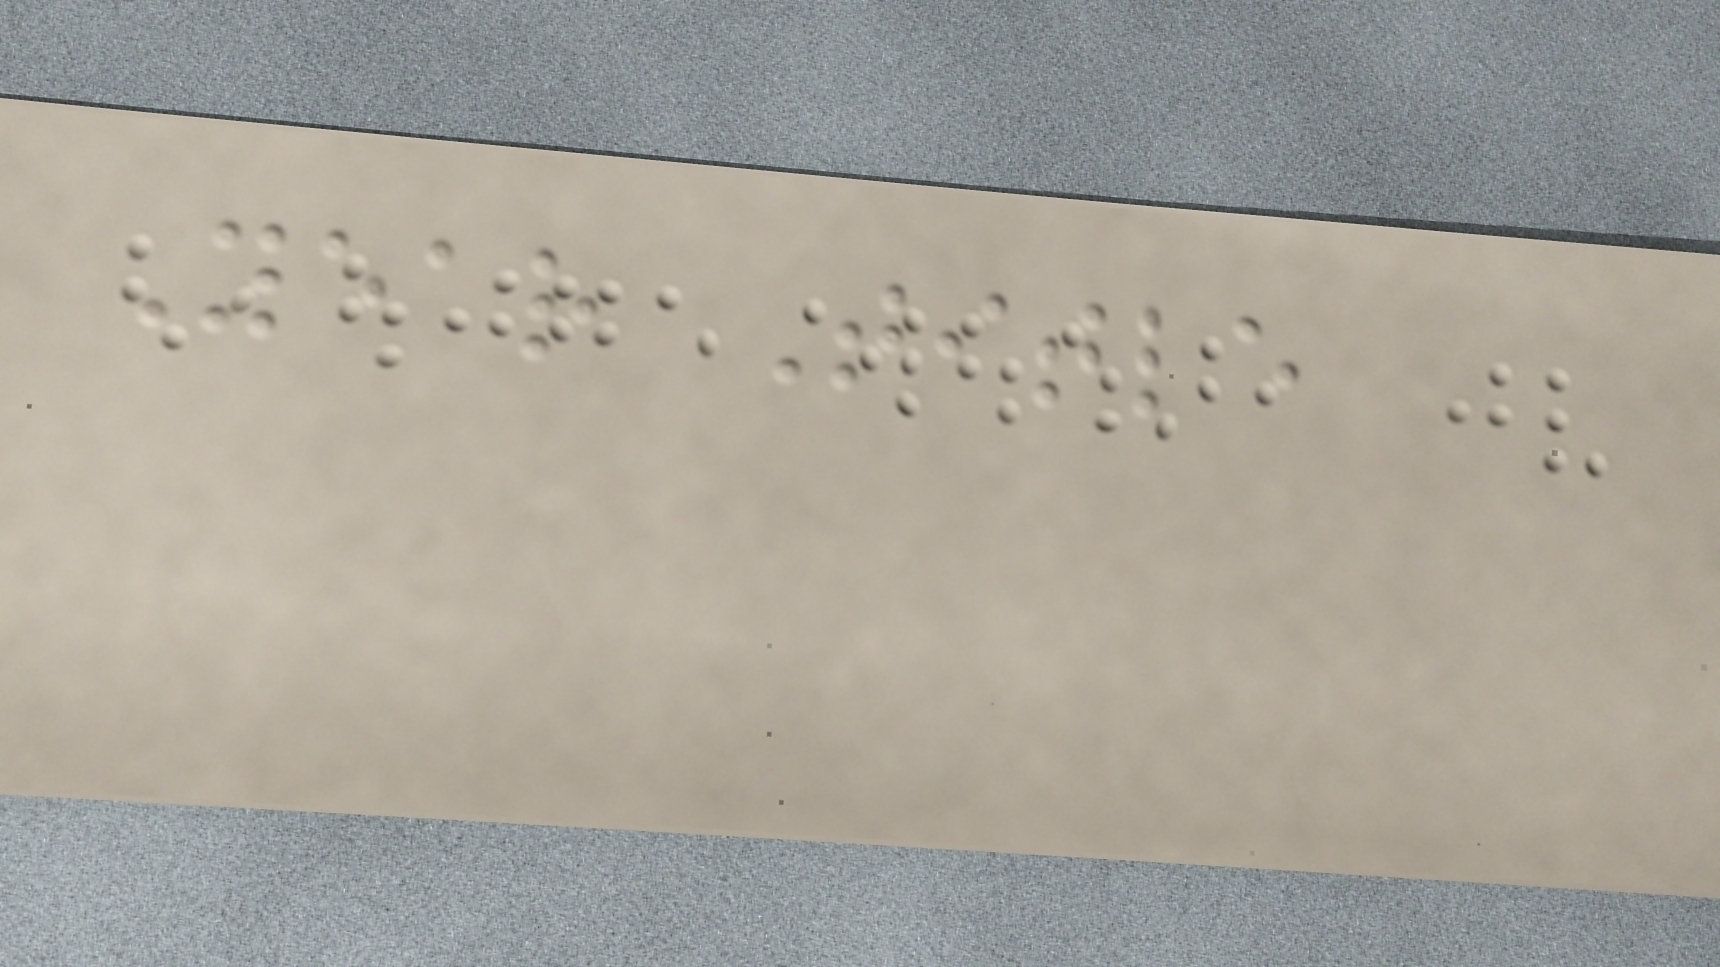Year Title
